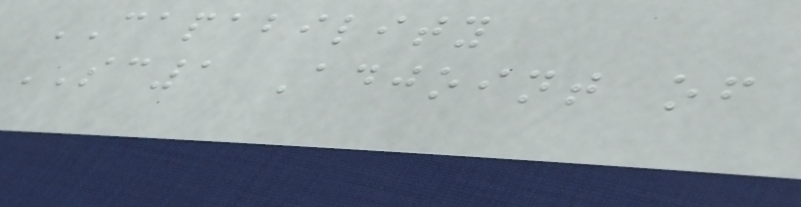CAPABILITY
SC1 Adjoint of
